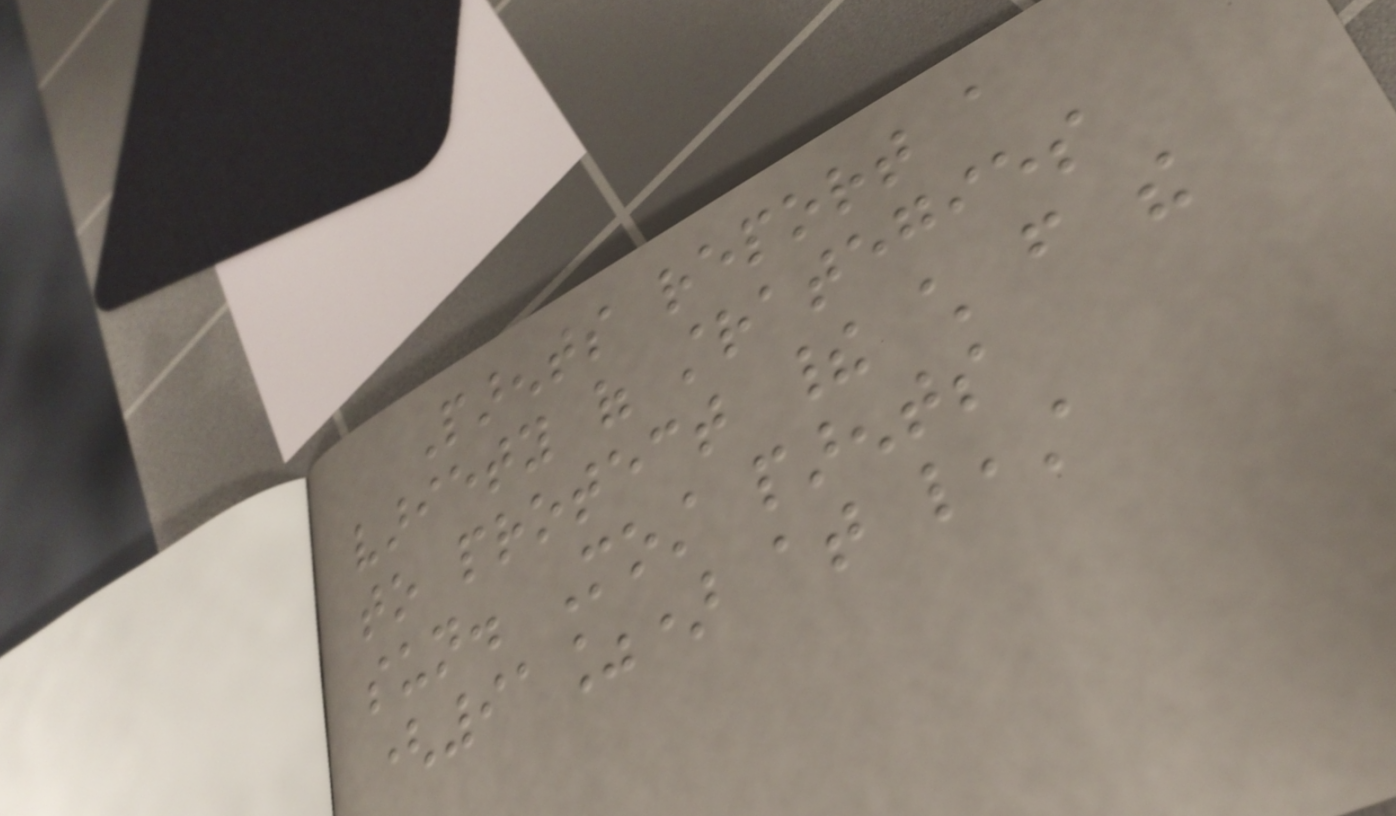Parents report a
variety of strategies
to protect their child from the
sun. Most parents
(91%) at least
